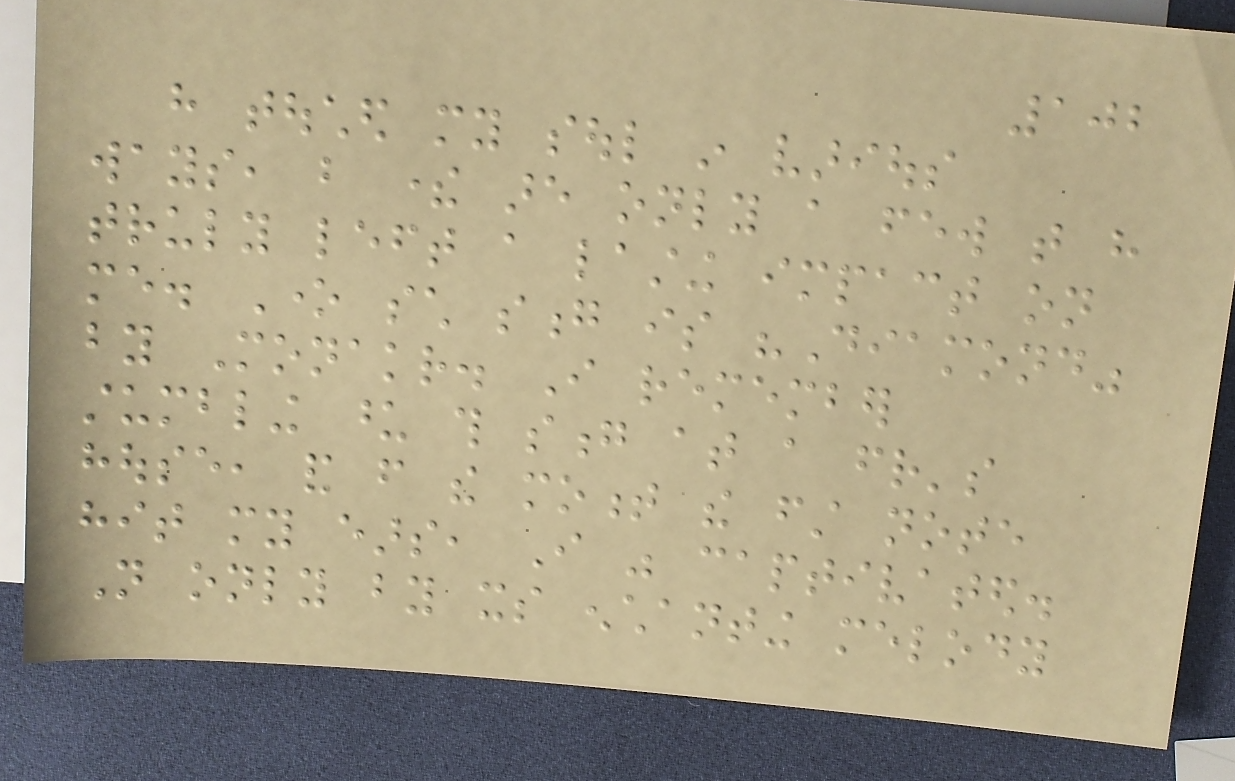102
have touched my soul in various
ways, but there are only a few that have
truly left a lasting impact on
me. One such song is "Diamond"
by Monakr. I remember
stumbling upon this song at a friend's
house, and from the moment the first note
hit my ears, I was captivated.
Not only by its enchanting melody
